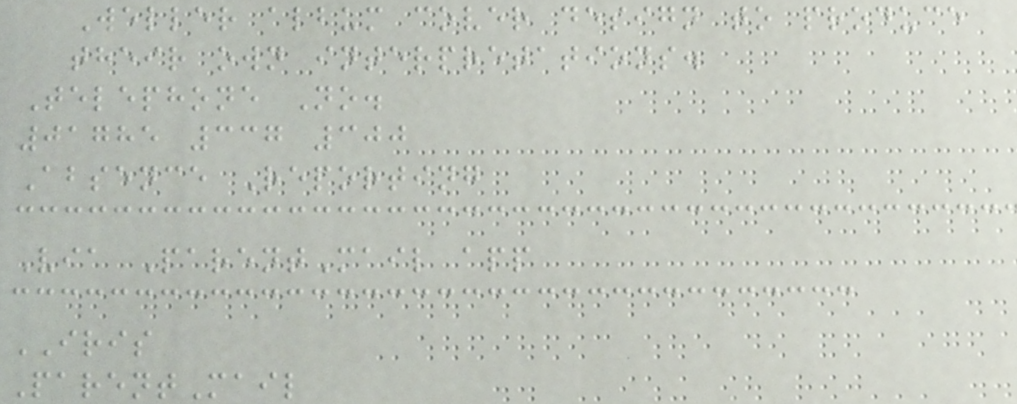Weller album cover design to produce
their own interpretations.
Telephone No.
01785 337 300
Absence Reporting
Via ParentMail app
IRIS
ParentMail
